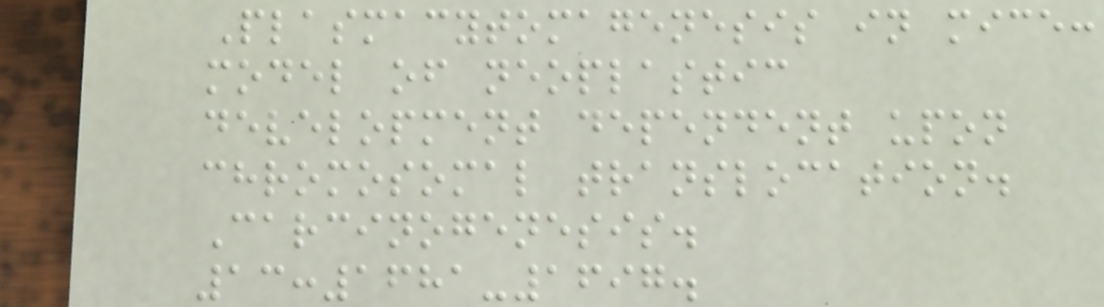Plasmacytomagenesis in mice:
model of neoplastic
development dependent upon
chromosomal translocation.
Carcinogenesis.
13:1681-1697.
